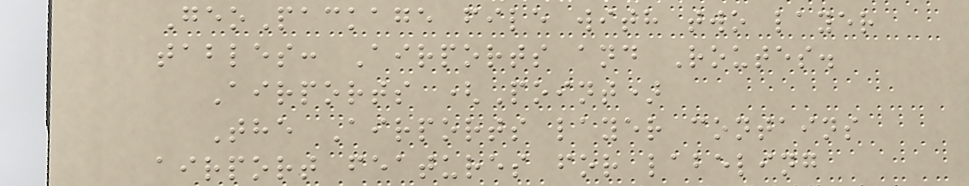GeoPackage file with two layer
tables: Airports and Routes.
Airports (Point)
The Airports layer contains
airport features for labeling
